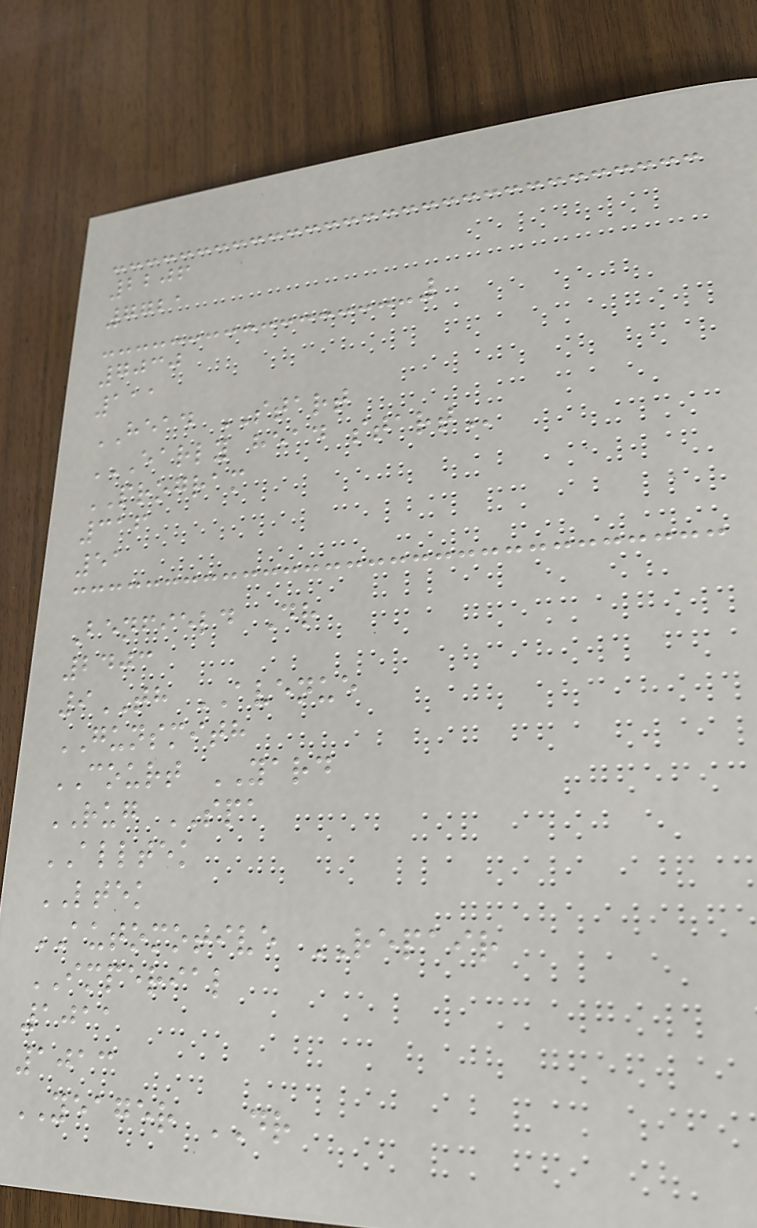2206
7721
7030
111
HEAD START
EARLY HEAD START
PROGRAM
316
51
Benfield Dr
2403
9TH AVENUE
GUNSMITH
COURT YARD
RUG SPA
ALLTEK
LTEK
AUTOMOTIVE REPAIR
IMPERIAL
1011
1013
YEAGER DR
